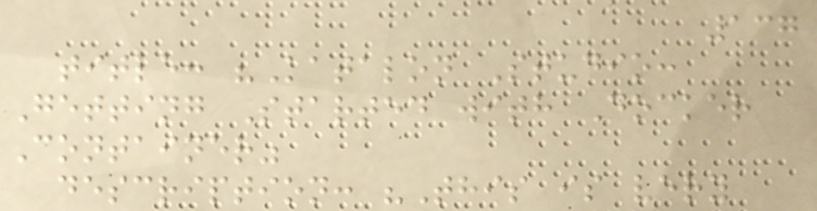137
title: "Katalon Studio:
Getting Started with Docker
Container"
description: "This is very
